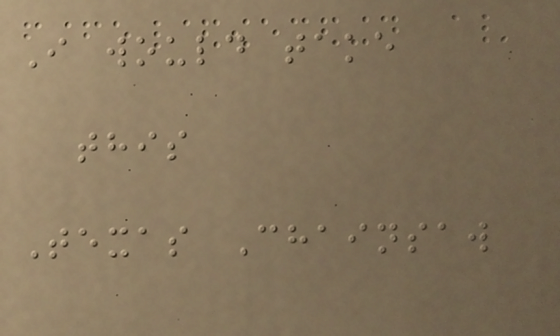I would take
this
Texas Chainsaw
